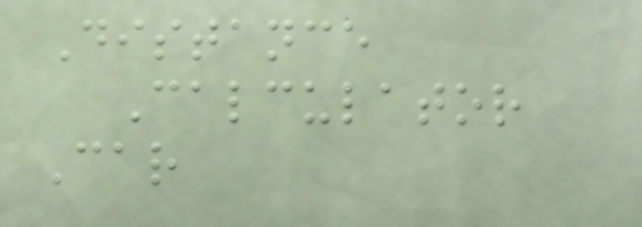Distance
Calculator
Car
